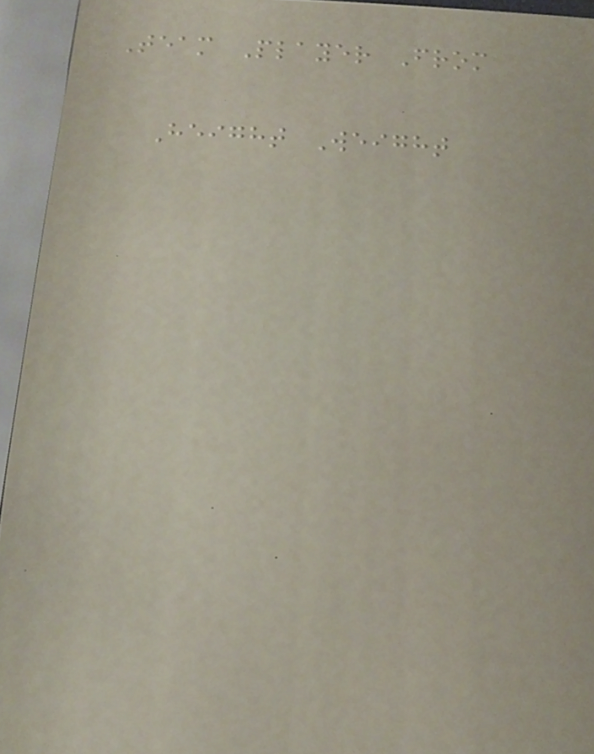Team Player From
Height Weight
